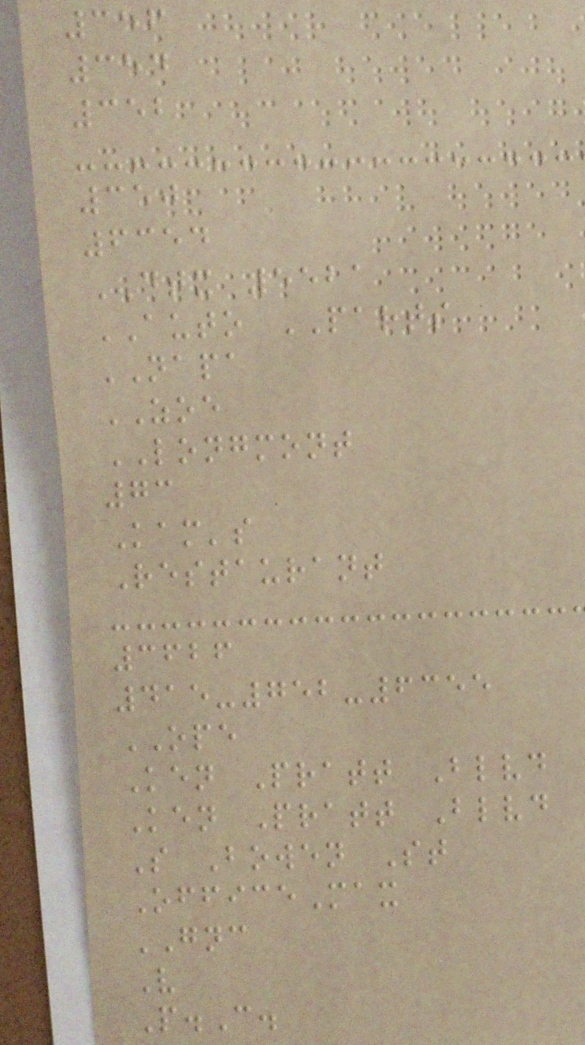356
354
352
350
6354
DTX 5521
AUTO PARTS
NAPA
ZOE
LONGMONT
73
Kam's
Restaurant
3626
415-752-6355
OPE
Ken Pratt Blvd
Ken Pratt Blvd
S Bowen St
OfficeMax
GNC
V
P.C.
